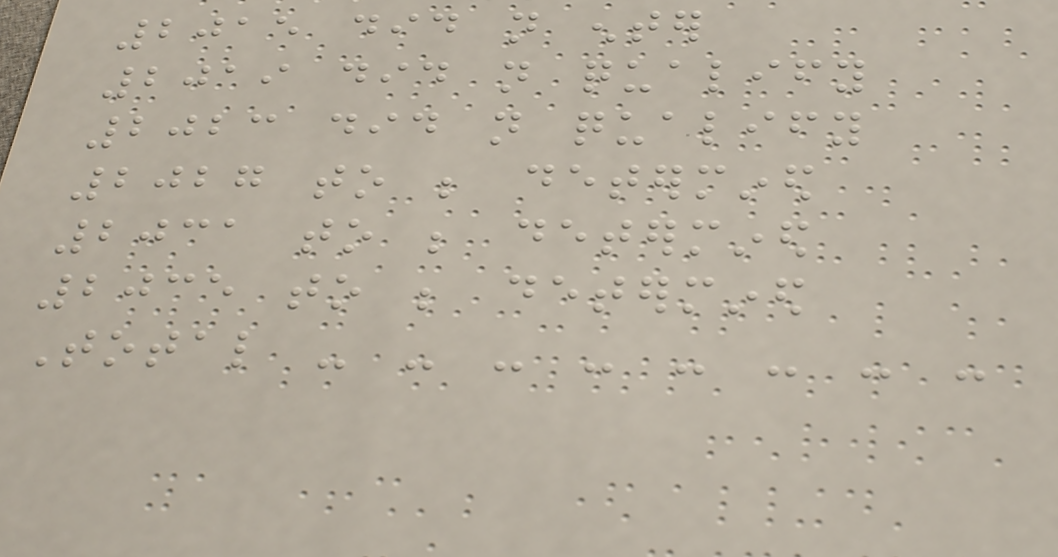2015 did not enter
2019 did not qualify
2023 did not qualify
2027 to be determined
2031 to be determined
2035 to be determined
Total - - - - - - - -
